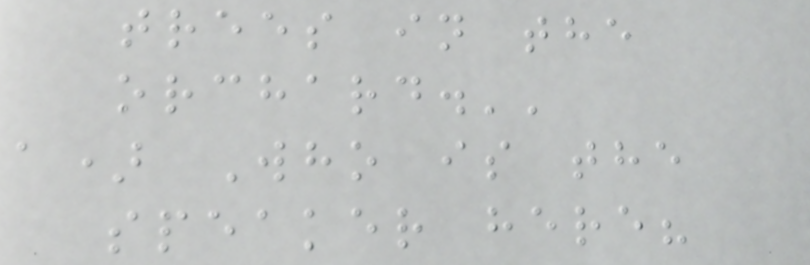trees in the
orchard.''
a) Who is the
speaker here?
